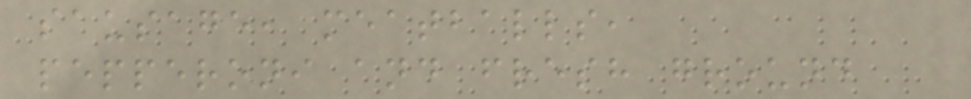sausage, meatballs,
pepperoni and fresh ground
